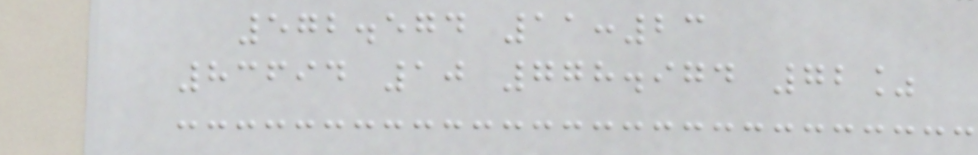572.574 11:23
83694 10 778.974 72%
